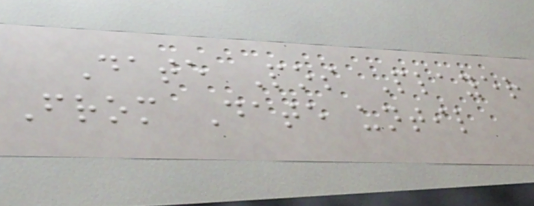Date Pos Player
From Date until
